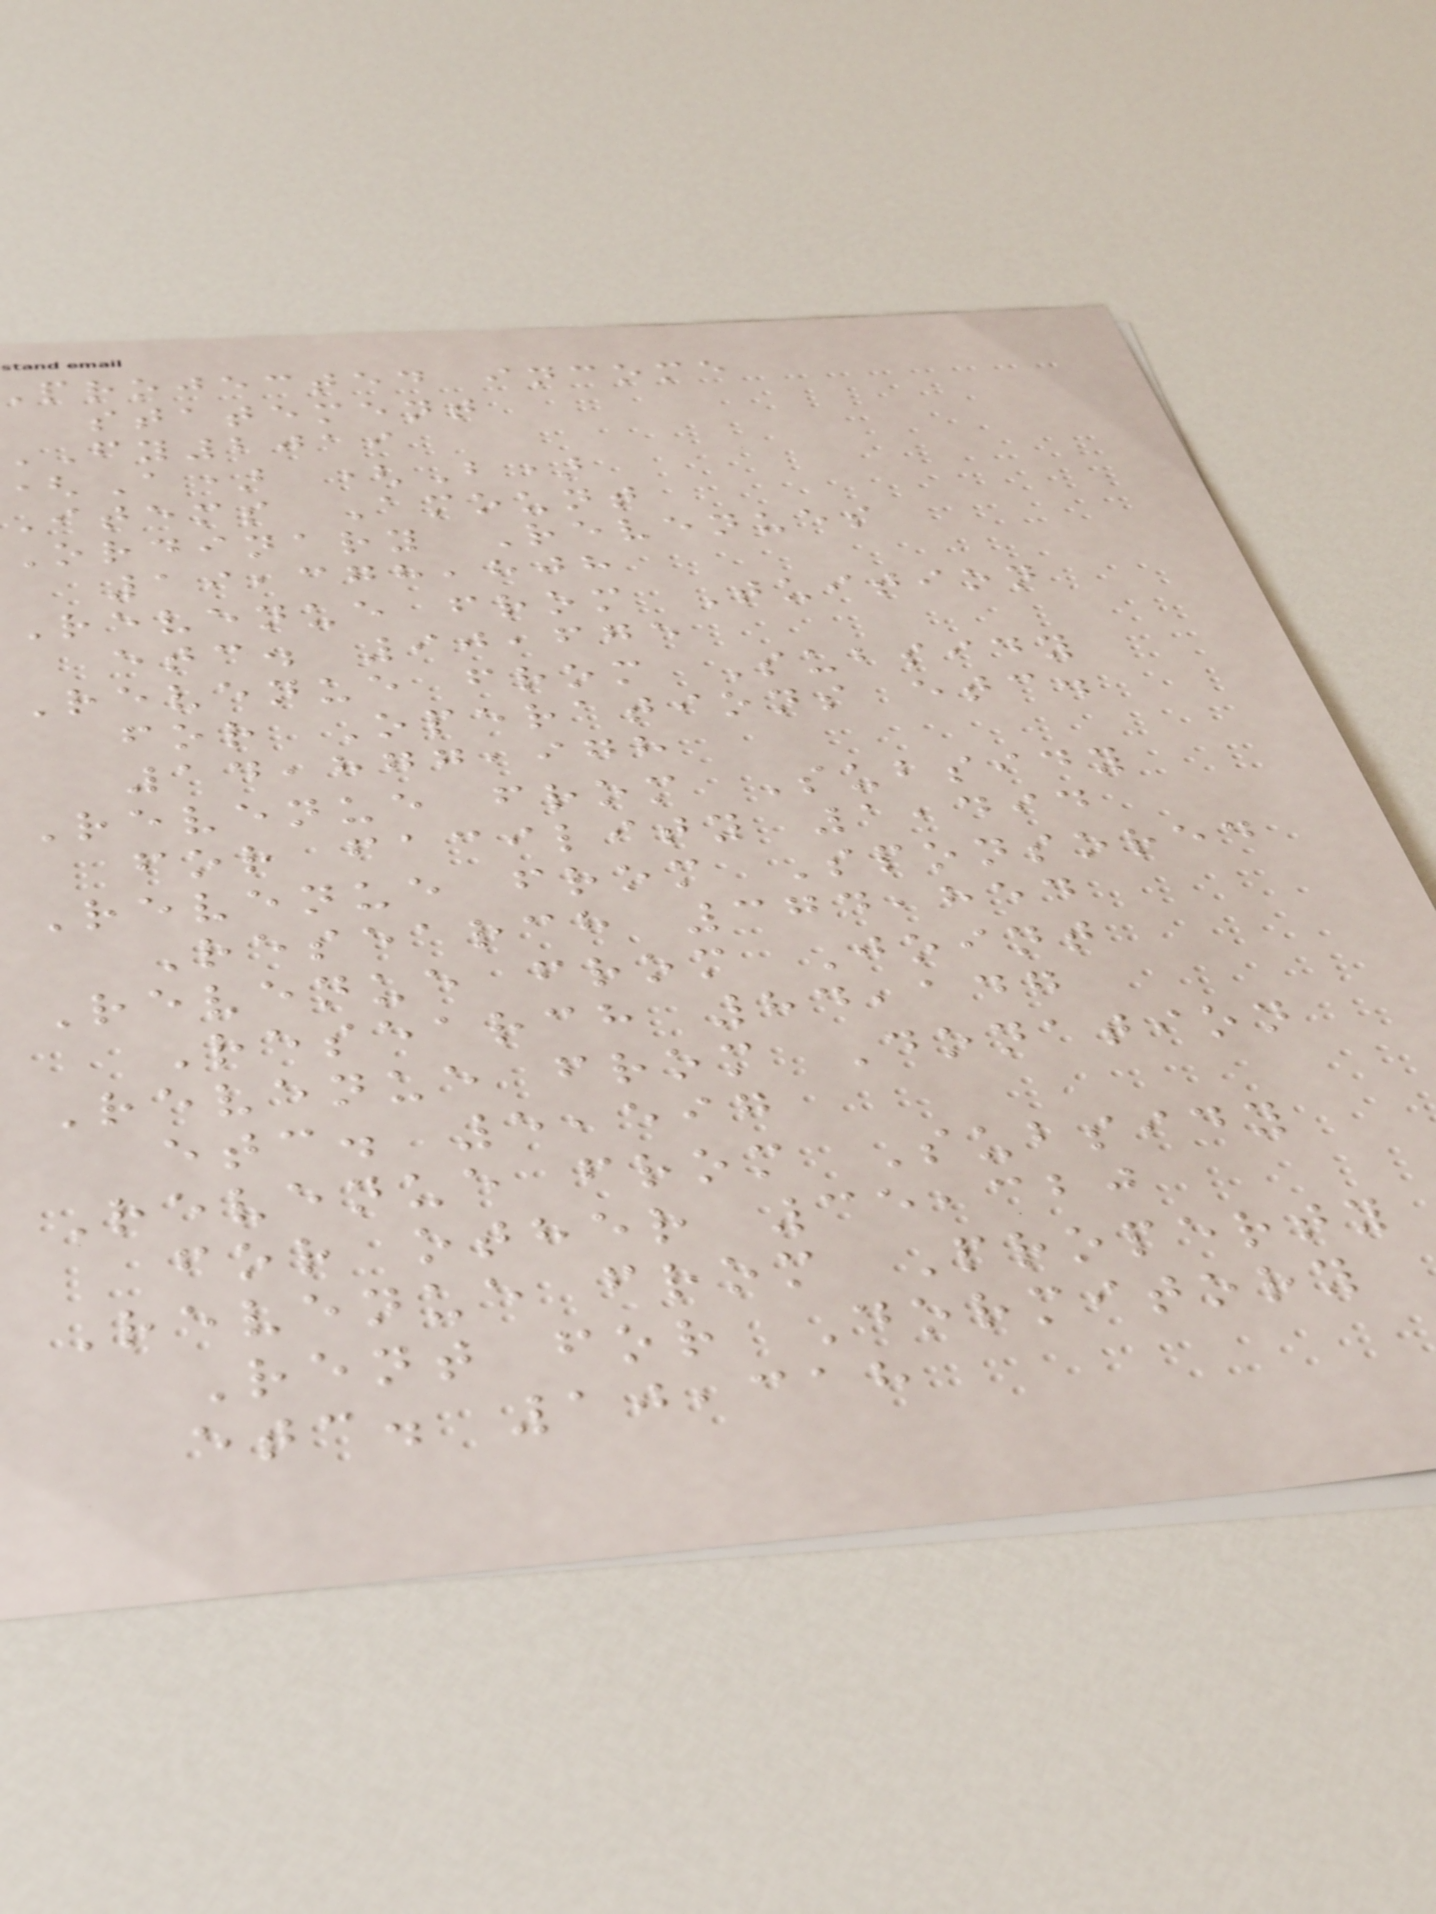projected income
statement
fy2019
(A) (B)
Items Amount
Ordinary Revenues
19,378,808
Revenue from Tuition
etc. 90,675
Revenue from Subsidy
for Operations etc.
14,877,978
Revenue from Subsidy
for facility 1,494
Revenue from Sponsored
Research 374,854
Revenue from Joint
Research 84,147
Revenue from Donation
etc. 5,597
Revenue from Subsidy
for other 35,320
Revenue from Property
Rent for Dormitory
etc. 10,318
